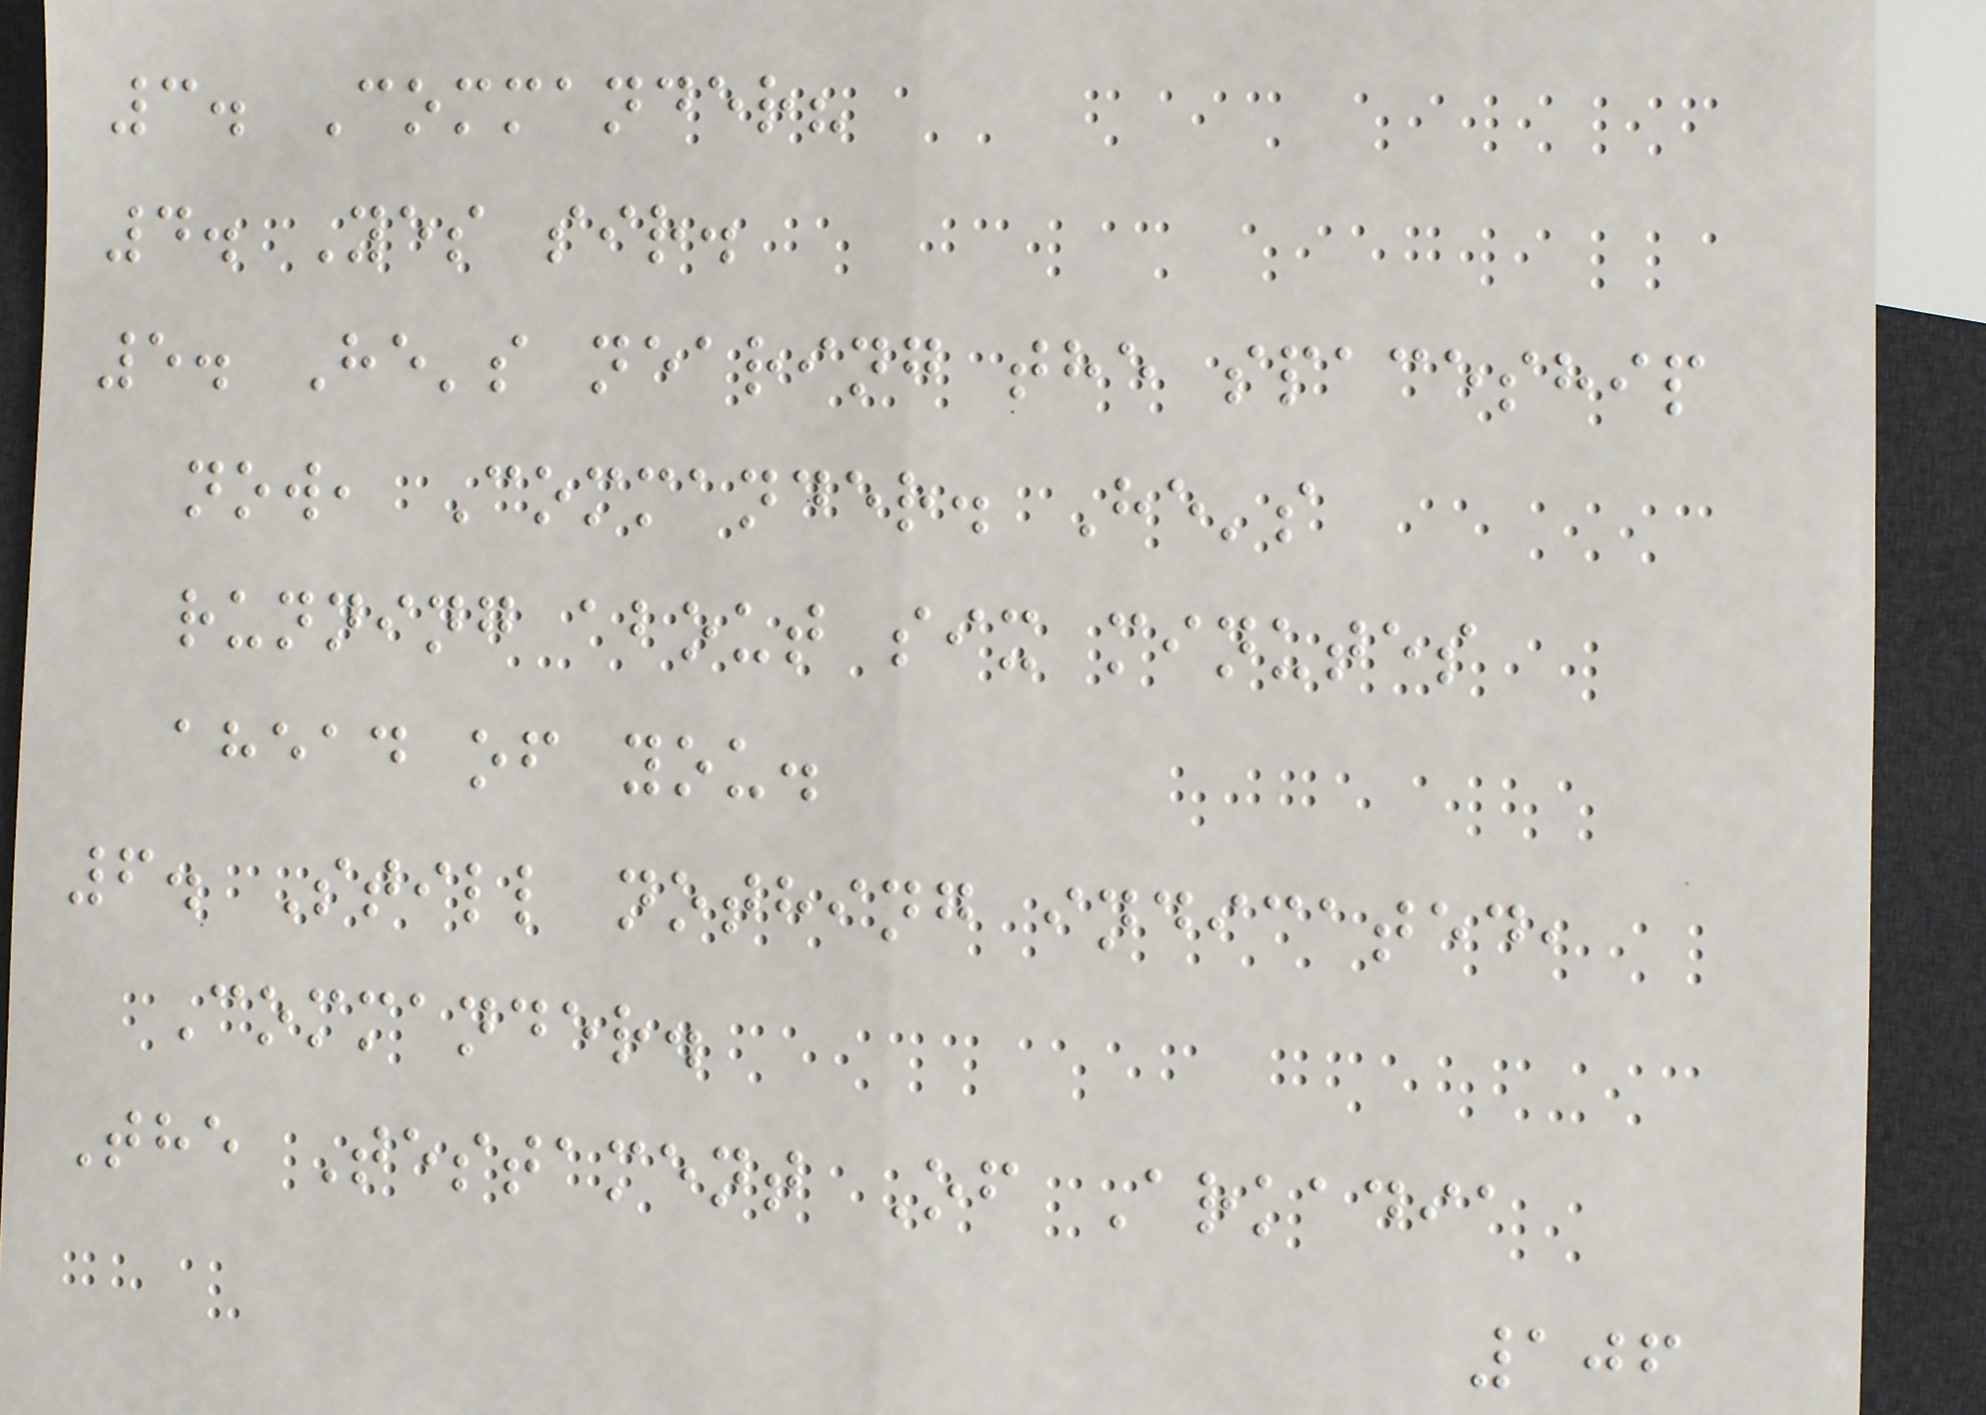3. Commander?
4. Yes sir.
5. He's nearing the spaceship
now, Commander. He's
running about six minutes
ahead of you.
6. Still nothing indicated,
Commander.
The Testament Of Arkadia
106
